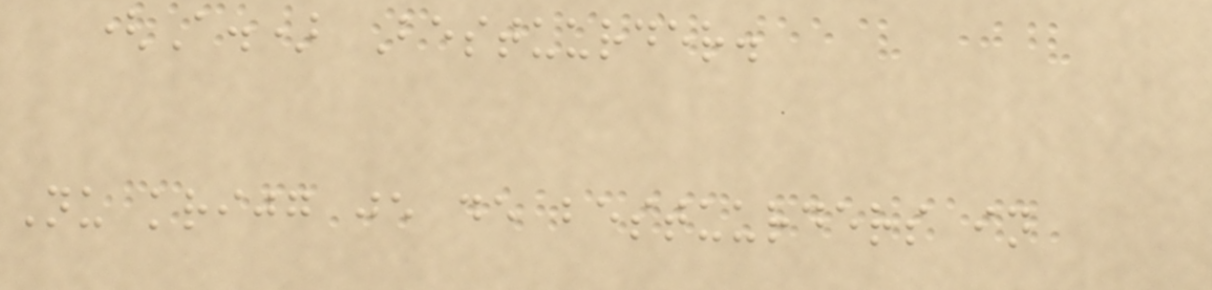(A.) Bestuurder.
Nu krijg je de bestuurders in
